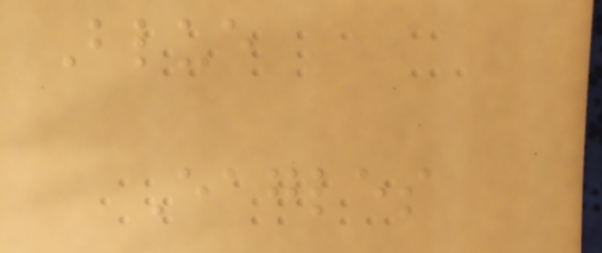Blue
Eagles
